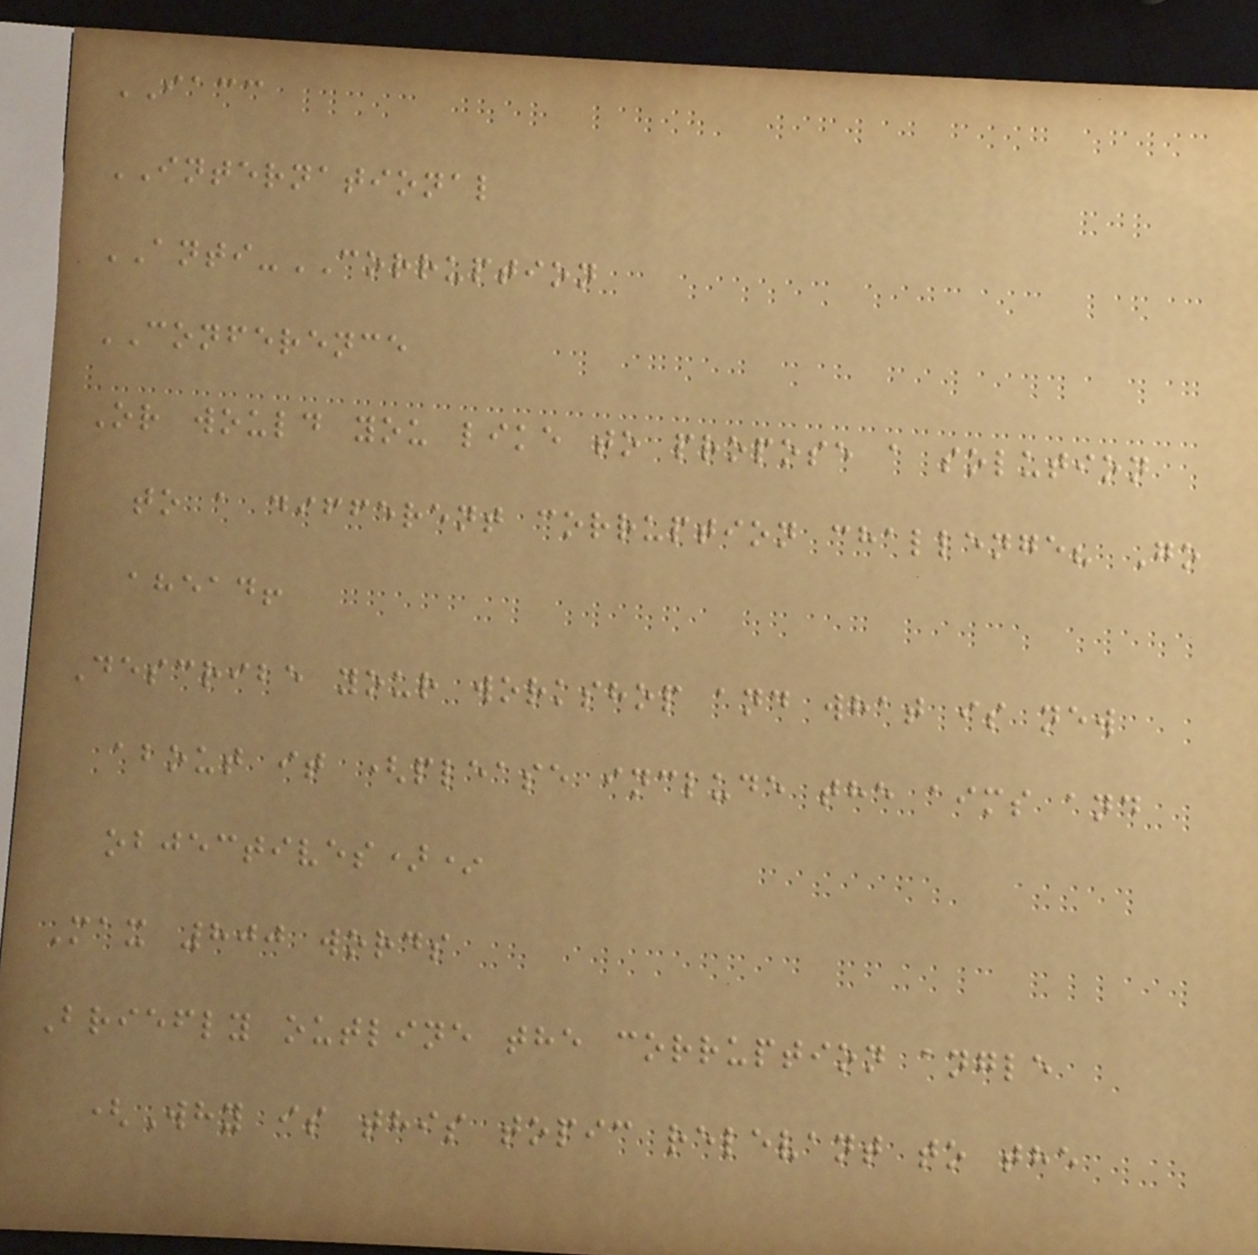IACC
INTERNATIONAL
ANTI-CORRUPTION
CONFERENCE
Or would you like to propose a solution
to a different corruption challenge? Go
ahead!
Describe your workshop and what is new
about it (please include the aims and
objectives)*
Max 800 words
Briefly outline the corruption angle
(Why is this topic relevant to the
